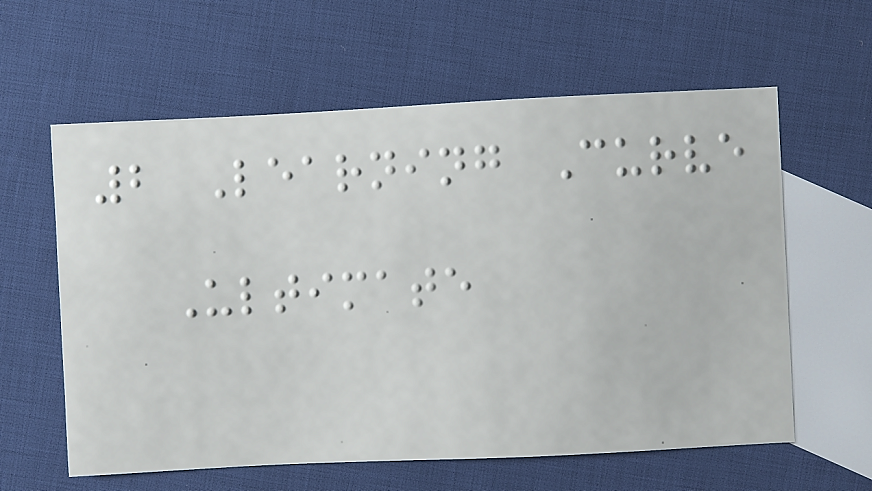2 Learning Curve
Ultimate
